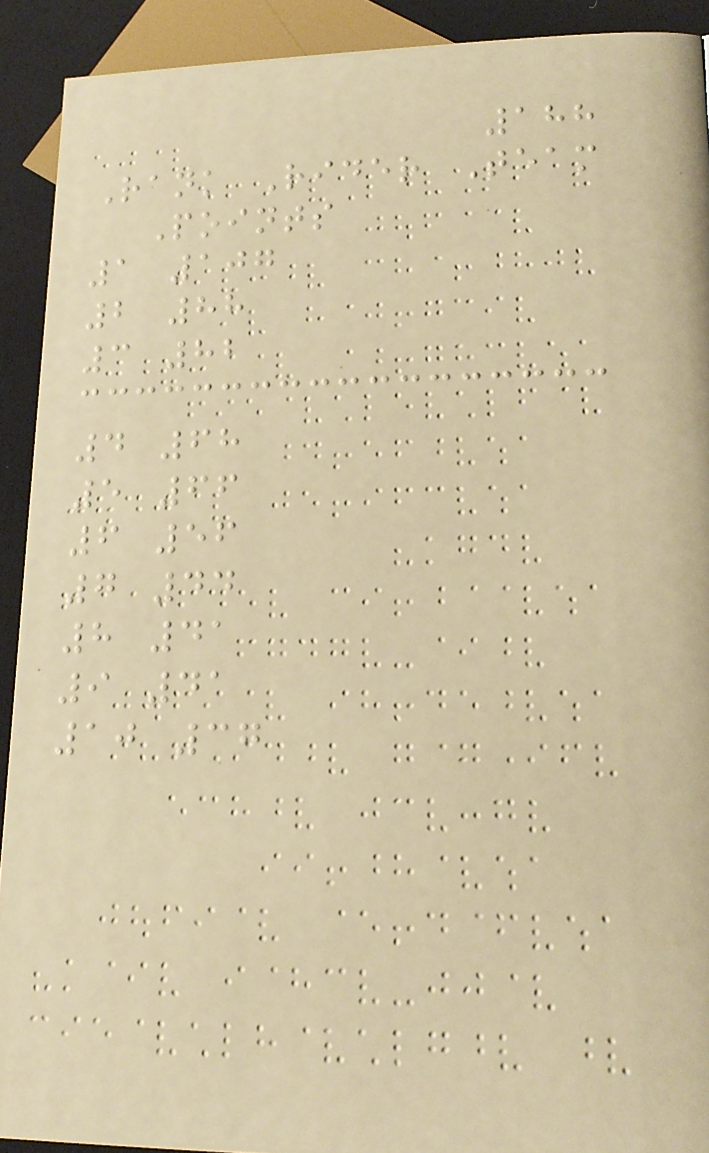188
Rank Rider Team
Points
1 107
2 88
3 82
4 68
5 66
6 56
7 44
8 41
9 41
10 37
